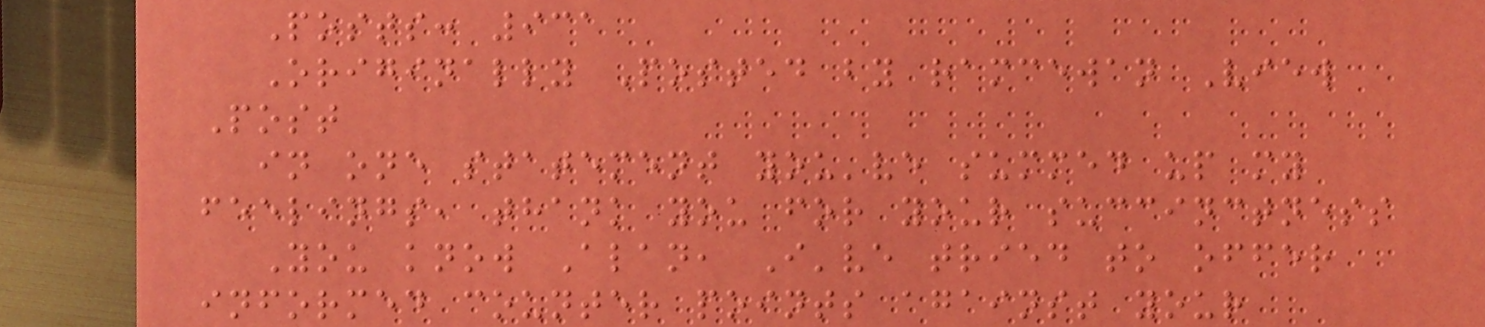Posts: 931
Originally Posted by ramcewan View
Post
in one statement you've summed up my
feelings, thank you for your succinctness
You know Alan, I've tried to offer
informed counter points against your
